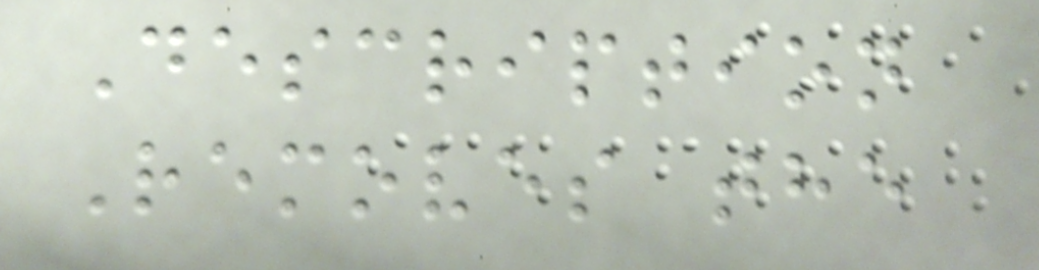Description
Removes the
